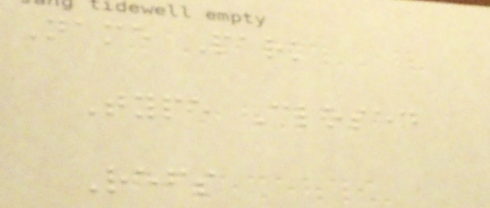Name Park
Type Closed
Refs
